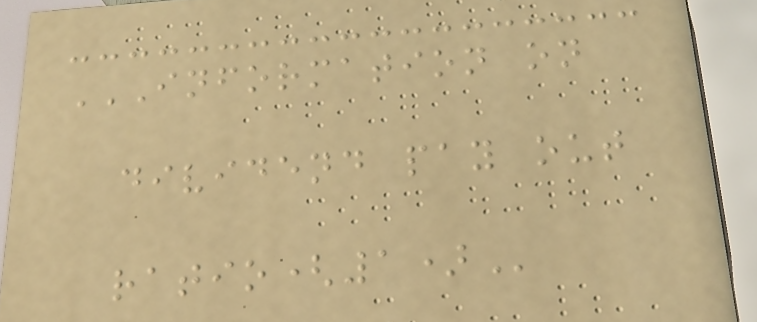INFORMATION ON
DIVIDEND PAY OUT
RATIO(1)
